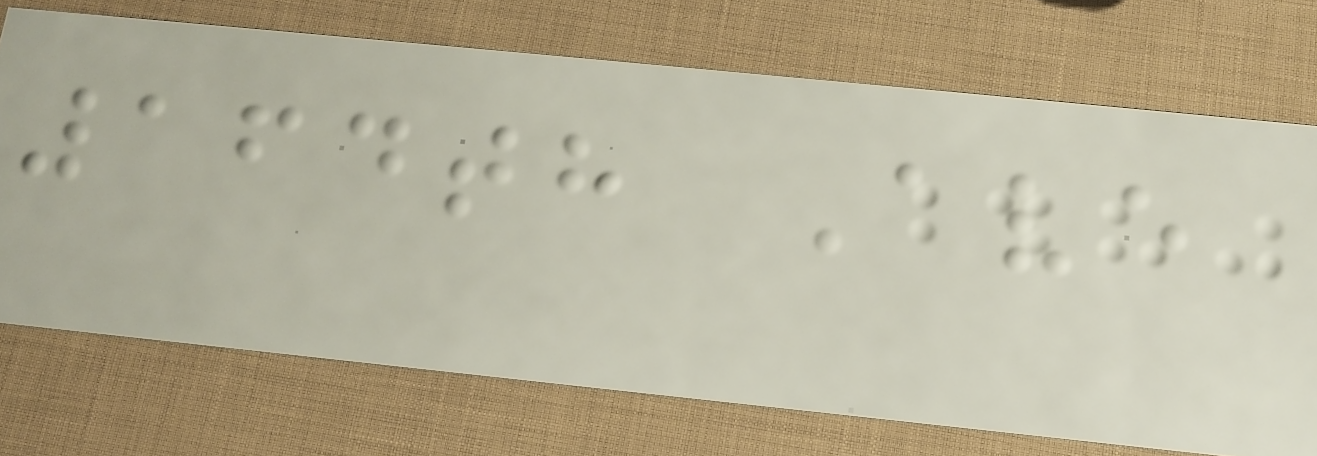164th Ave
